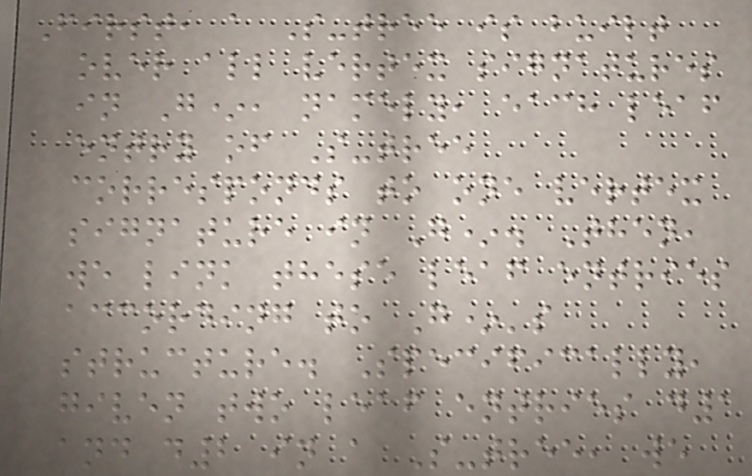First, a S-tree is built
over all vertex signatures
in G*, namely, each leaf
entry of S-tree
corresponds to one vertex
signature in G*. Then,
we link these leaf entries
according to G*'s
structure. Specifically,
given two leaf entries d1
and d2 in a S-tree, we
